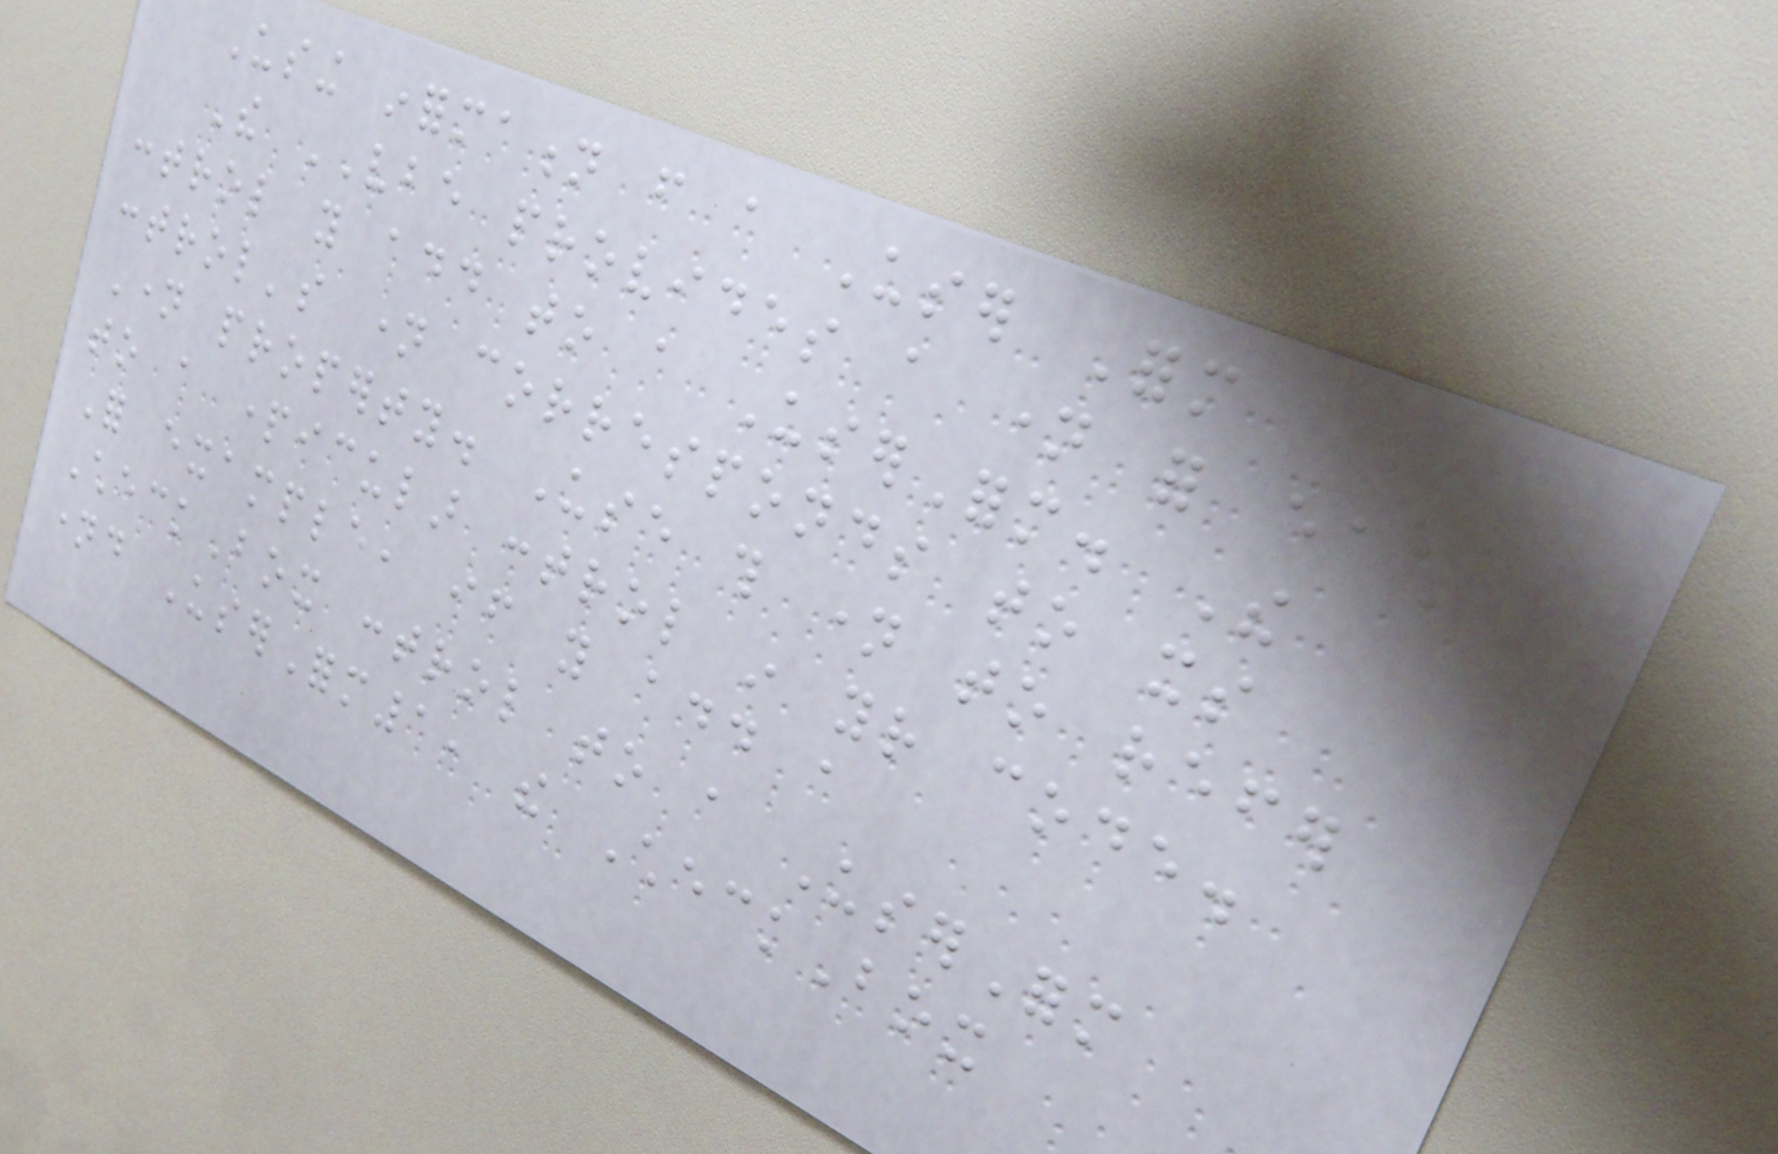Using information from a User Form
The VBE provides a name for each
control you add to a UserForm. The
control's name corresponds to its
Name property. Use this name to refer
to a particular control in your code.
For example, if you add a
CheckBox control to a UserForm
named UserForm1, the CheckBox
